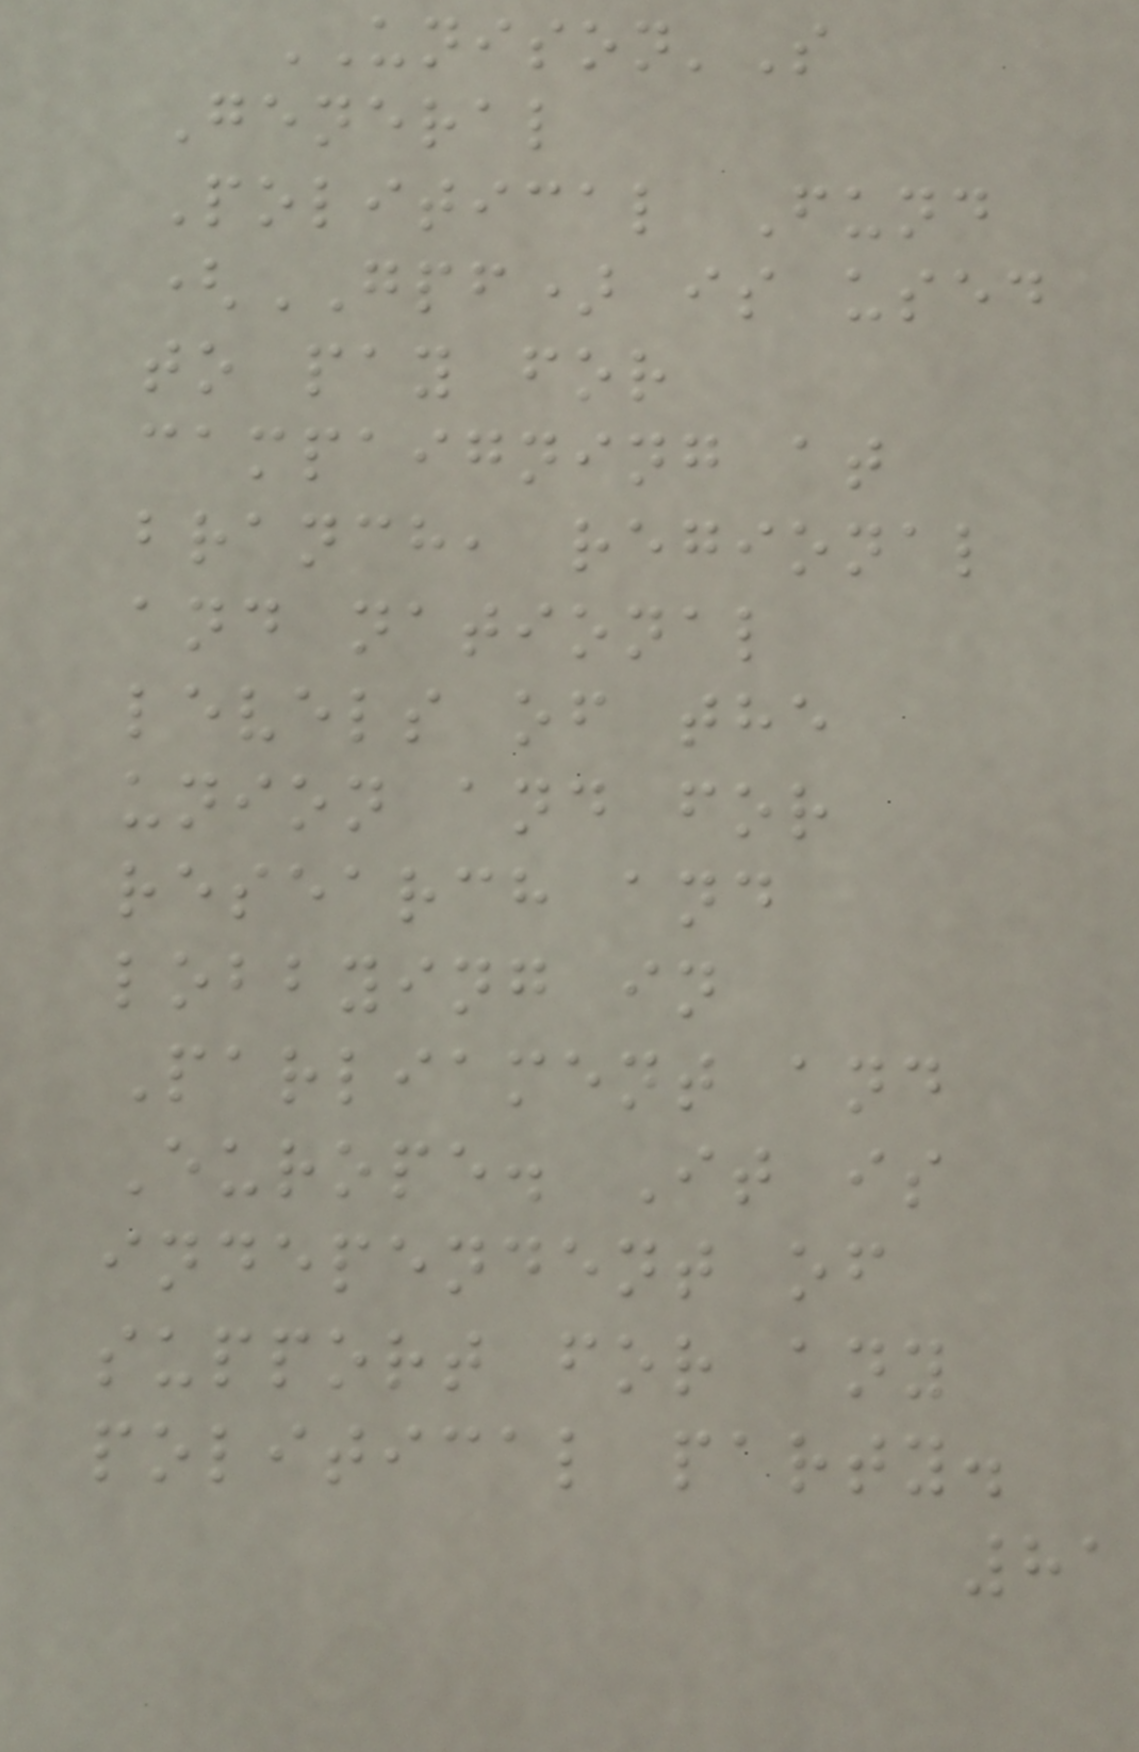UNISON'S
General
Political Fund
(GPF) is used
to pay for
campaigning at
branch, regional
and national
levels of the
union and for
research and
lobbying in
Parliament and
Europe. It is
independent of
support for any
political party.
81
